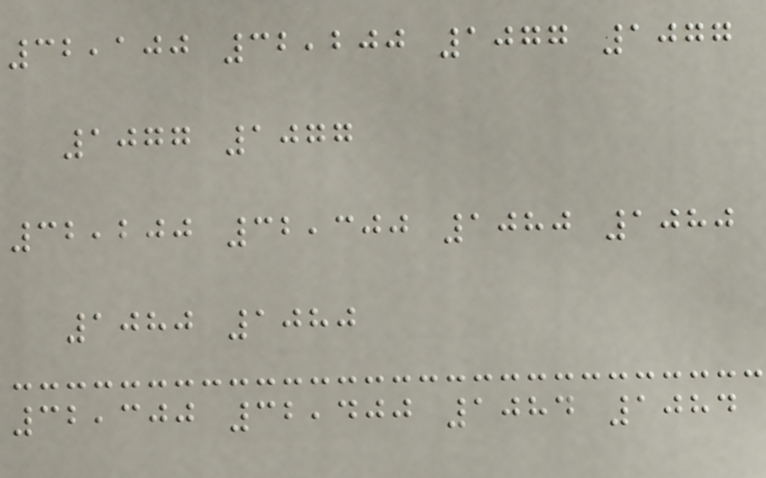32,100 32,200 1077 1077
1077 1077
32,200 32,300 1080 1080
1080 1080
32,300 32,400 1084 1084
